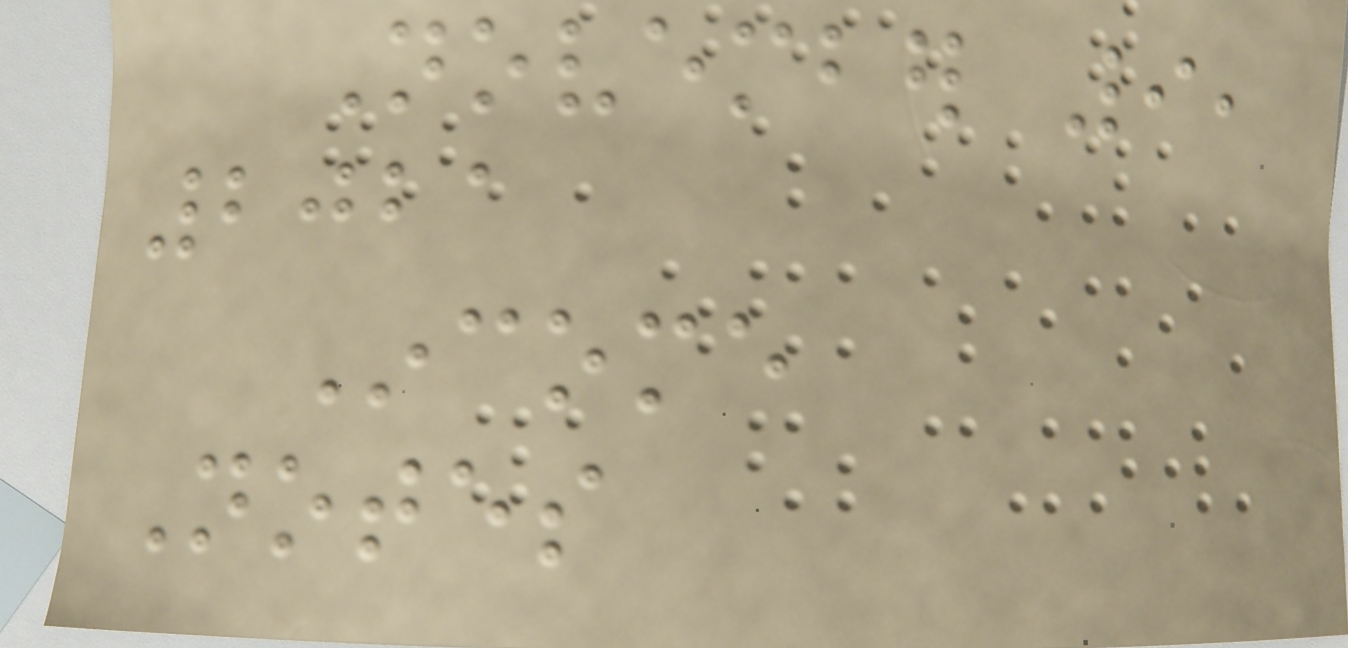November 9,
2021
Income
Notes
